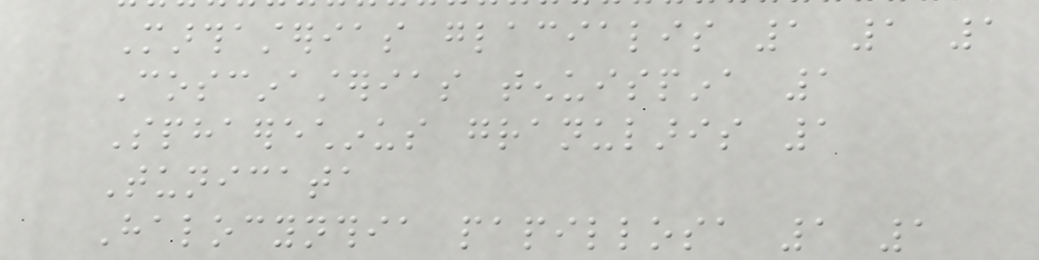Marthasterias glacialis 1 1 1
Coscinasterias tenuispina 1
Sphaerechinus granularis 1
Tunicata
Halocynthia papillosa 1 1
